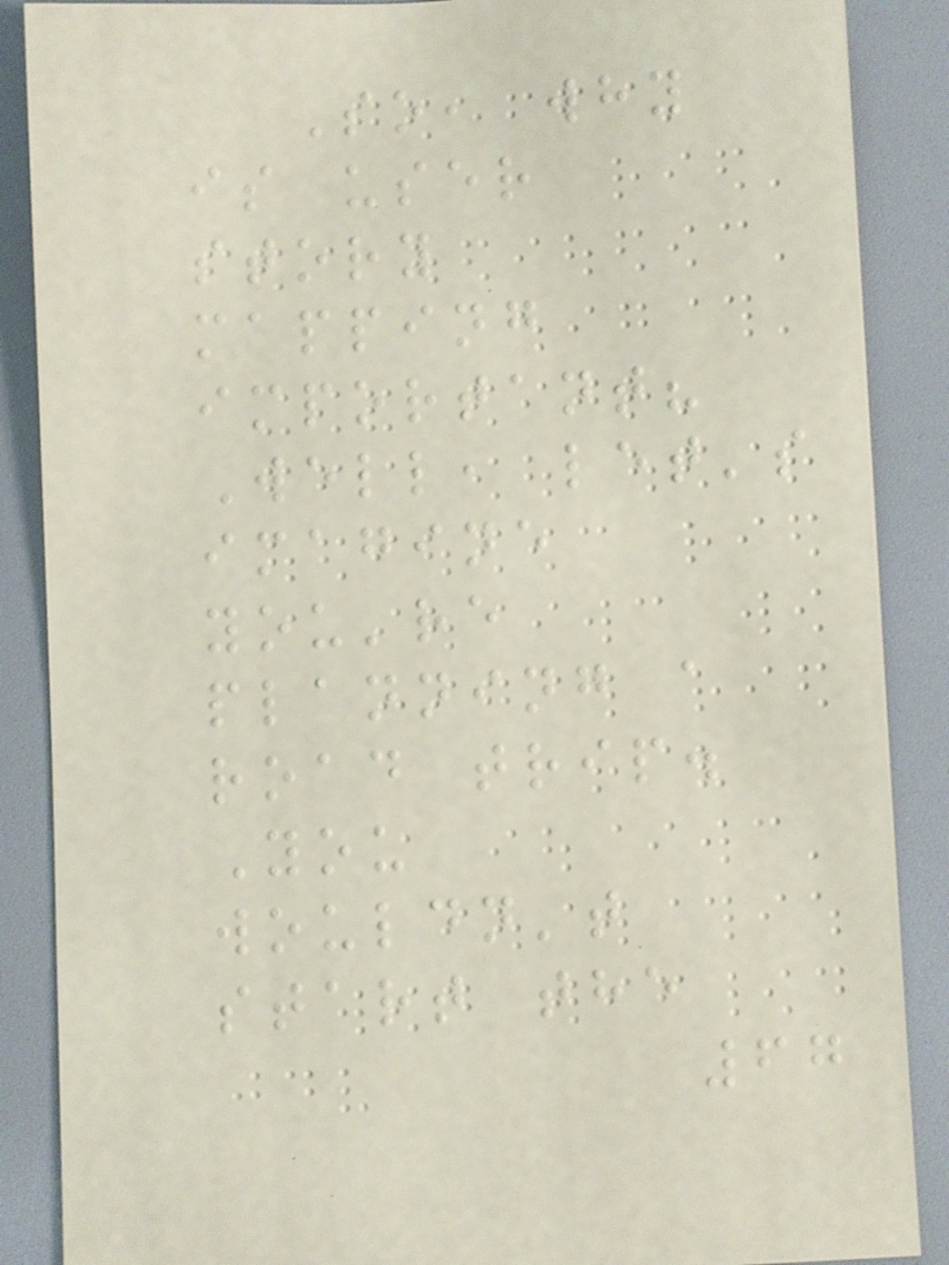So, why
is user
story
mapping
important?
Well, let's
imagine
you're
planning a
road trip.
You
wouldn't
start the
67
